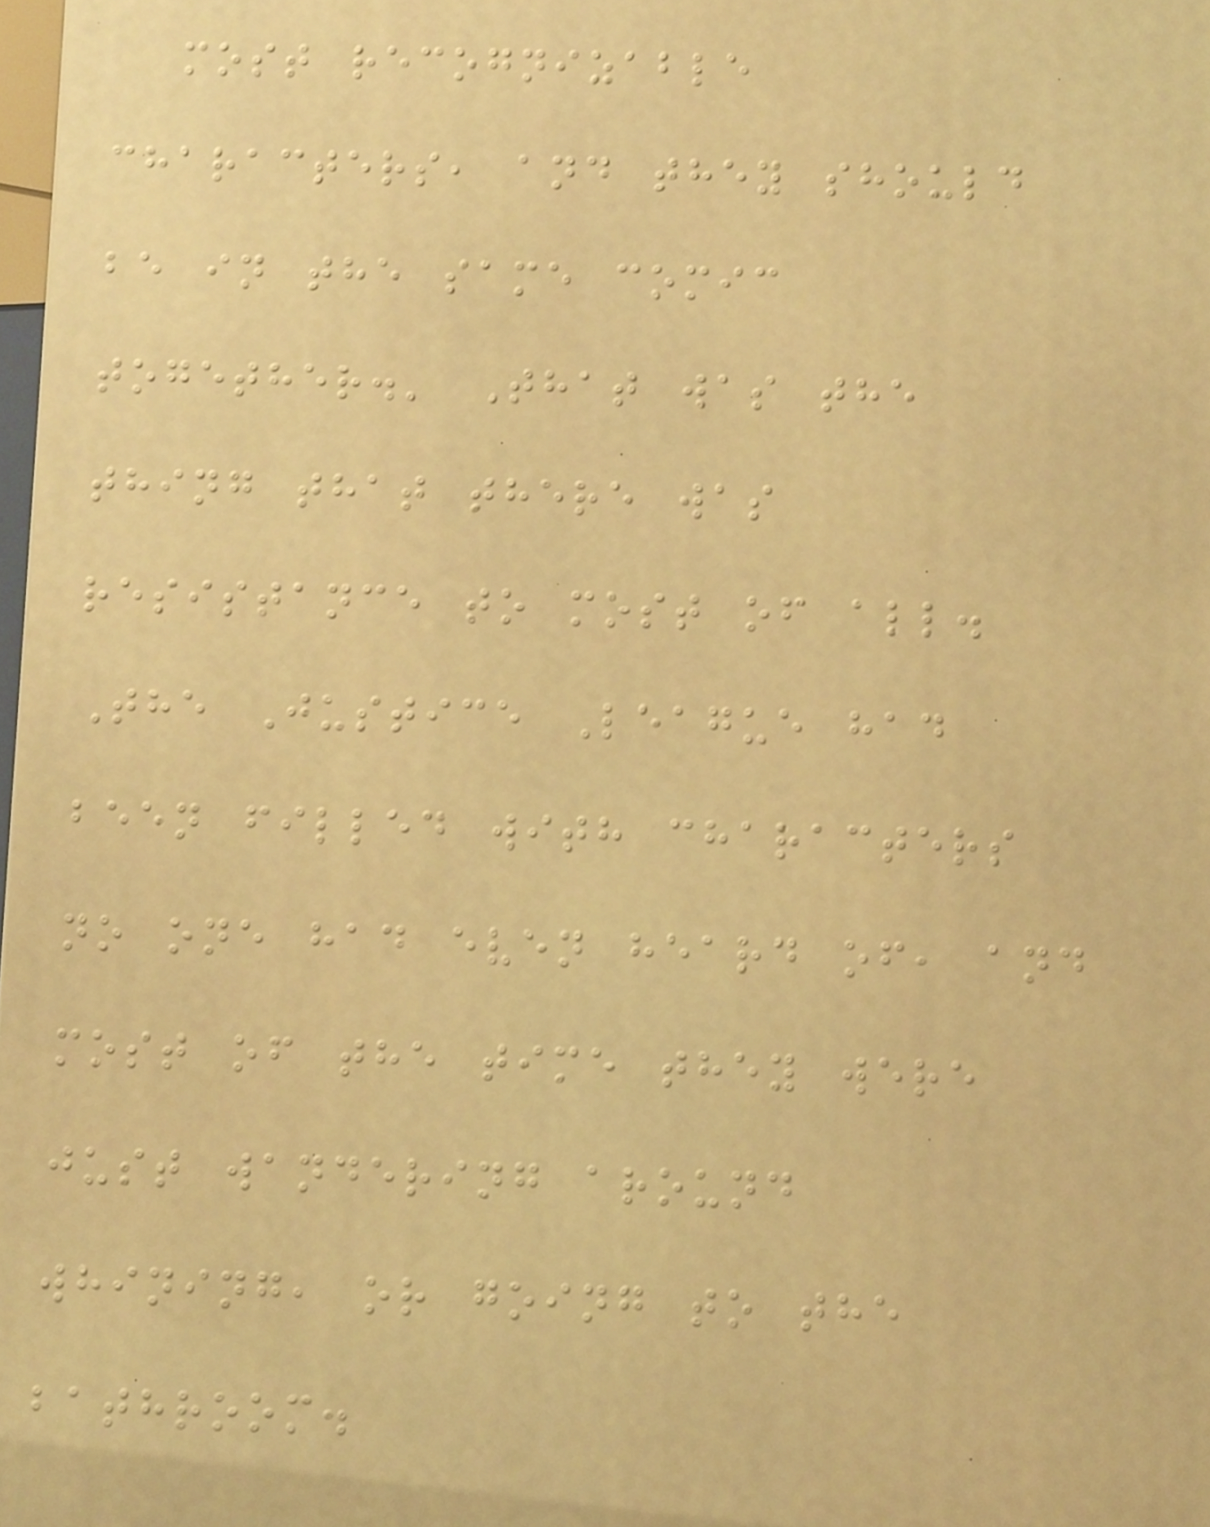most recognizable
characters, and they should
be in the same comic
together.' That was the
thing that there was
resistance to most of all.
The Justice League had
been filled with characters
no one had even heard of, and
most of the time they were
just wandering around
whining, or going to the
bathroom.
